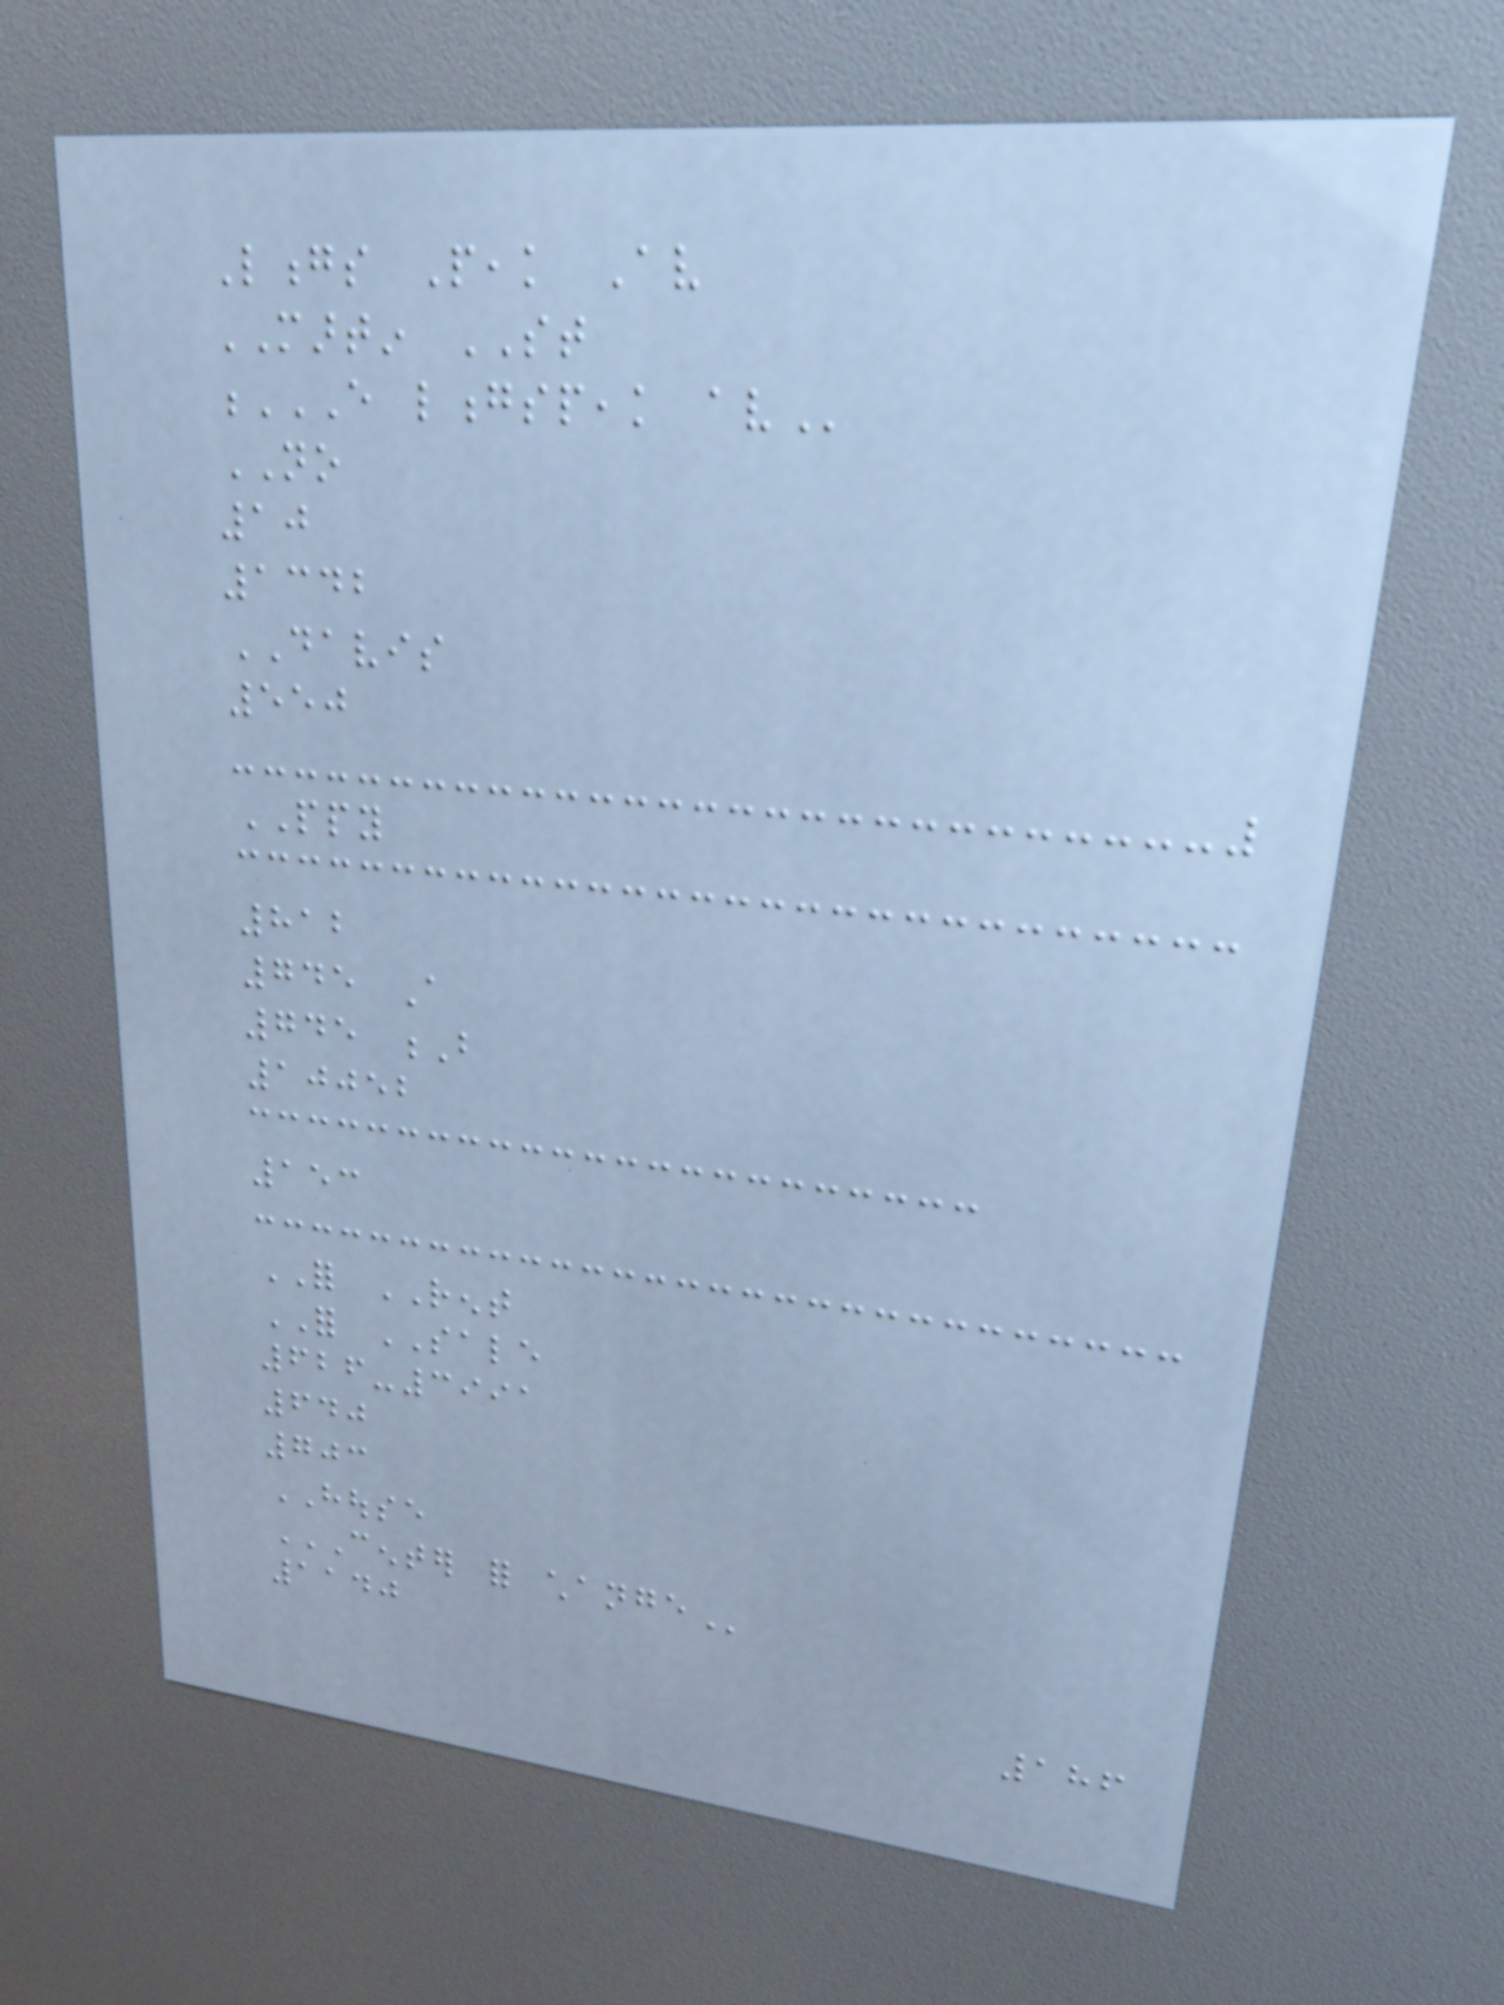Longs Peak Av
MARTIN ST
E LONGSPEAK AV
NO
10
1342
DAVIS
550
PPY
812
745 A
745 B
10052
153
FOR RENT
FOR SALE
626-3991
640
703
HOUSE
CENTER FOR CHANGE
1140
186
